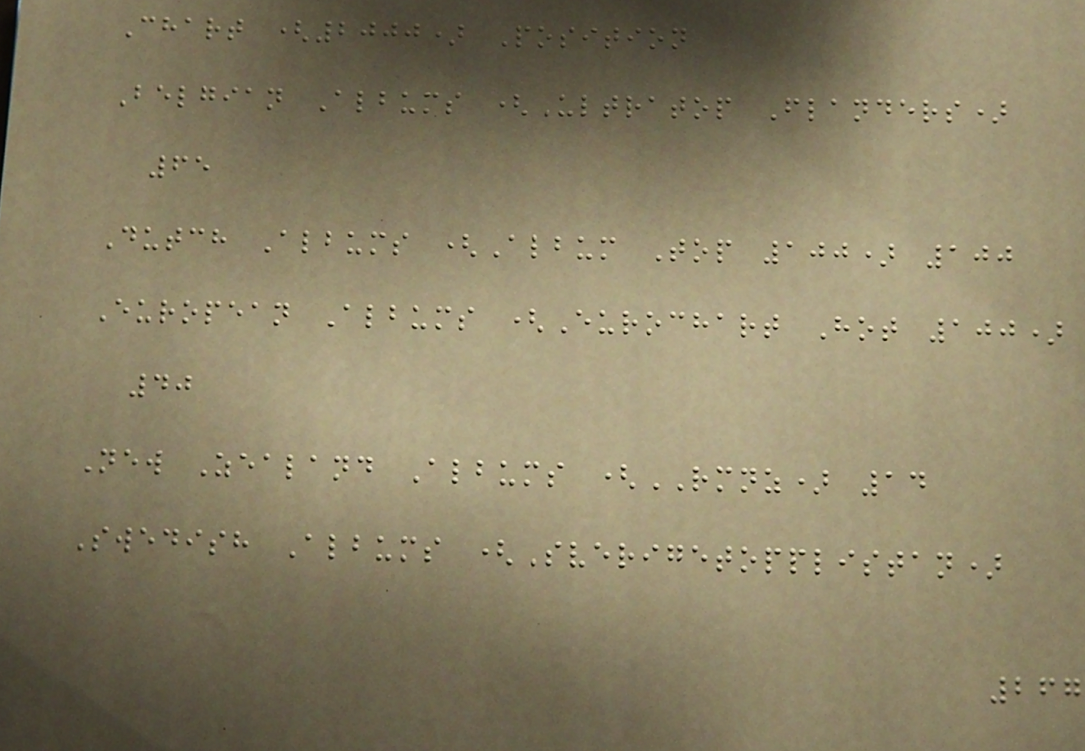Chart (2000) Position
Belgian Albums (Ultratop Flanders)
65
Dutch Albums (Album Top 100) 100
European Albums (Eurochart Hot 100)
40
New Zealand Albums (RMNZ) 14
Swedish Albums (Sverigetopplistan)
267
